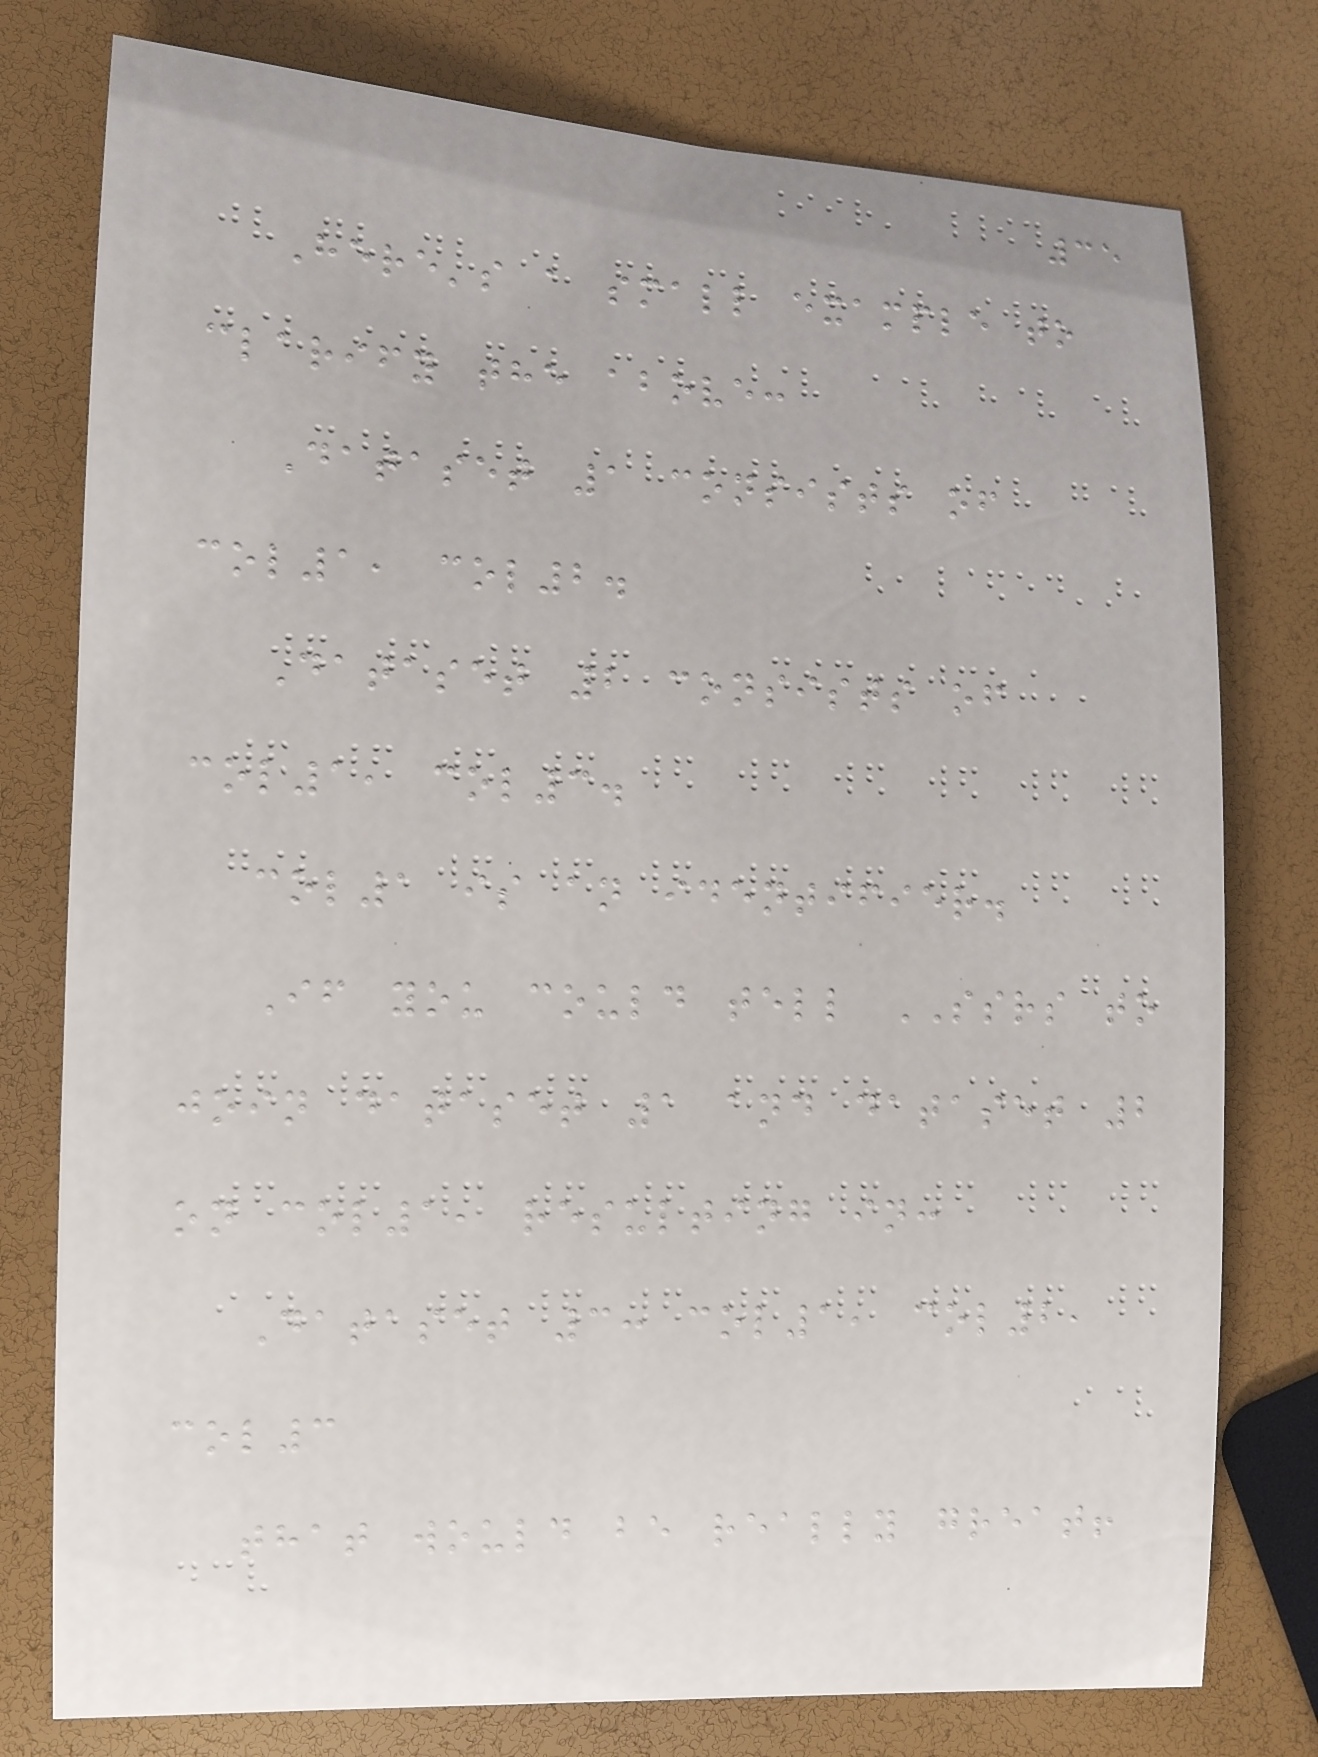35
Here's a small example to
clarify the above:
Dataset 1 consists of
col1, col2.
Dataset 2 consists of
col1, col3.
col1 is an identifier.
If you could tell SSRS to
join dataset 1 and dataset 2
on col1, resulting in:
Dataset 3: col1, col2,
col3
that would be really great!
